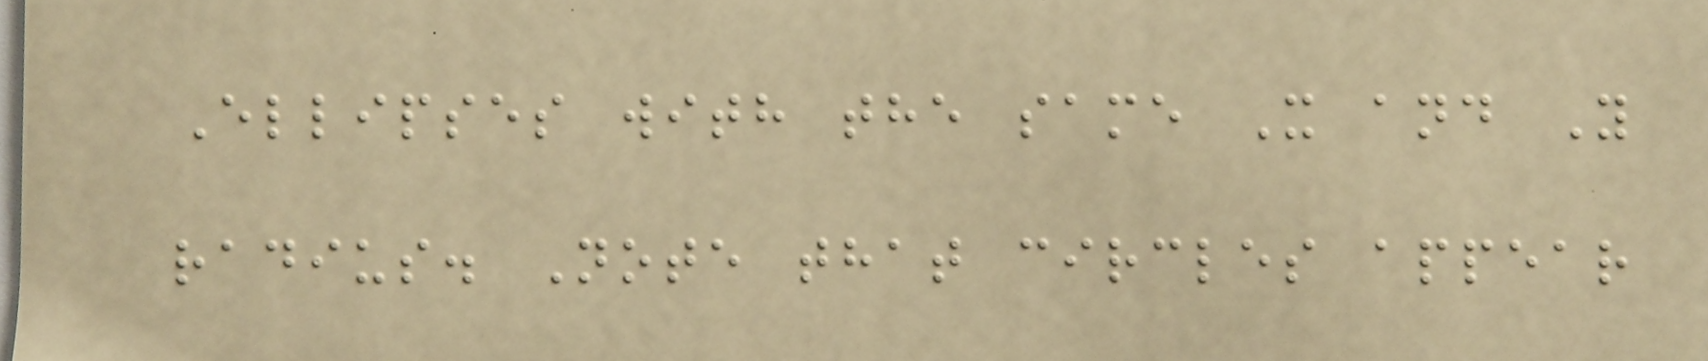Ellipses with the same X and Y
radius. Note that circles appear
